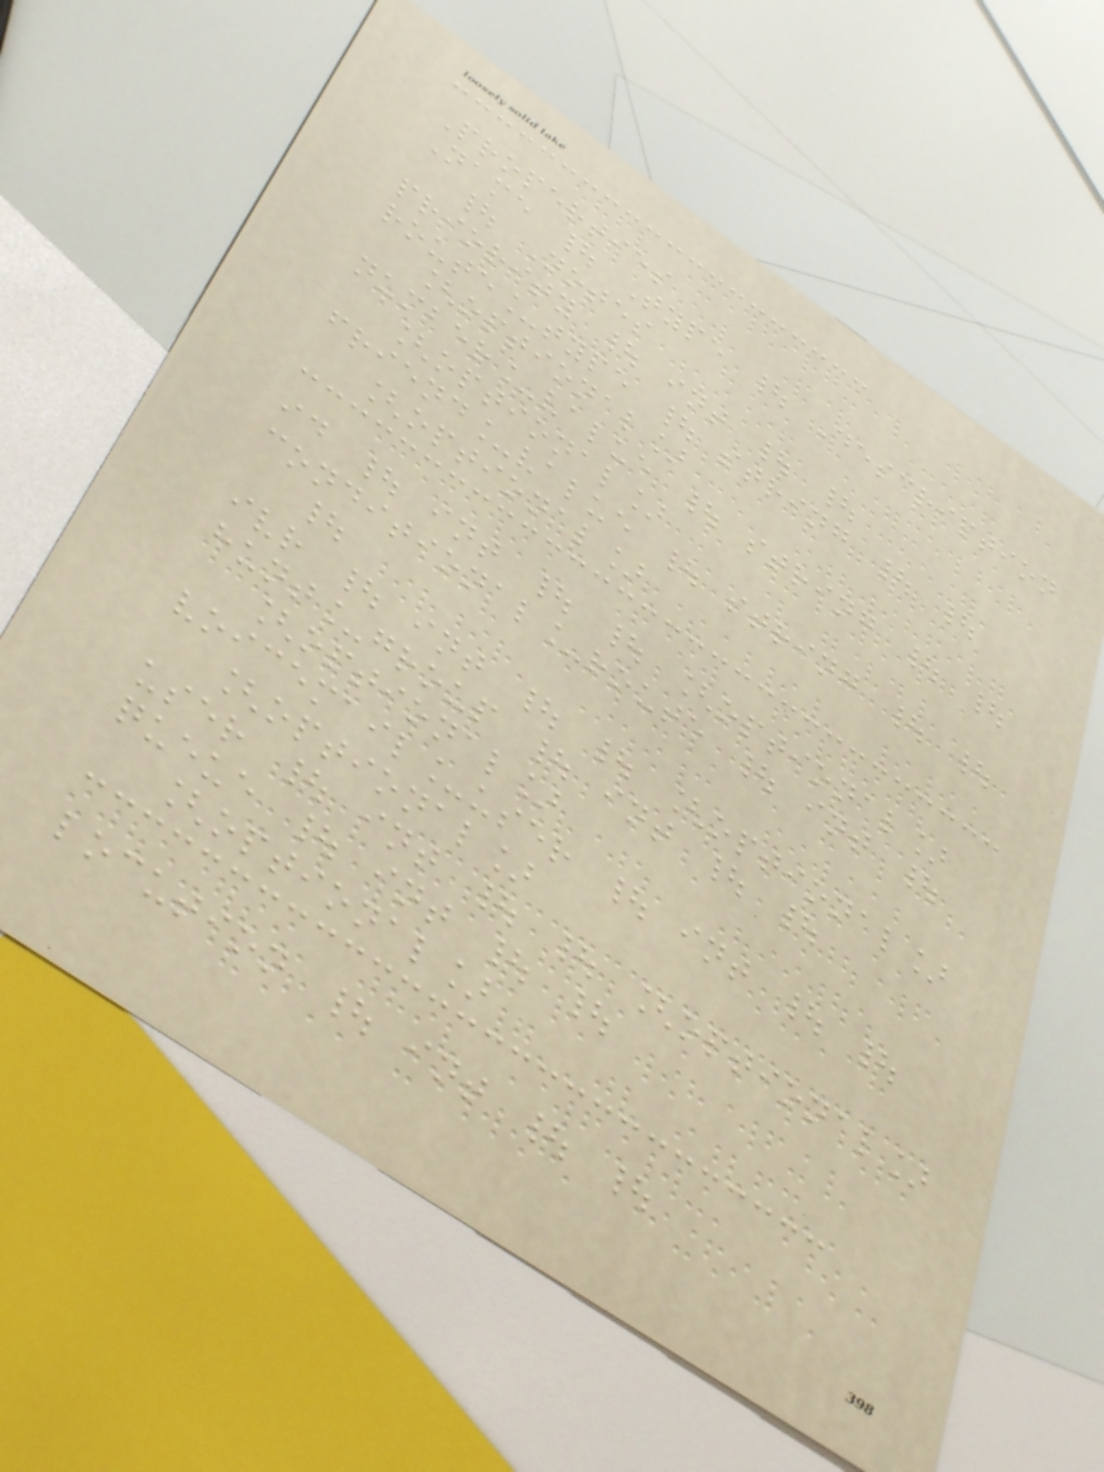Properties
Name | Type | Description
| Notes
priority | int | |
route_type | string | |
[optional]
number_value | string | |
[optional]
friend_value | string | |
[optional]
id | int | | [optional]
conditional_route | int |
|
ivr | int | | [optional]
hunt_group | int | |
[optional]
voicemail_user | int | |
[optional]
user | int | | [optional]
queue | int | |
[optional]
locution | int | |
